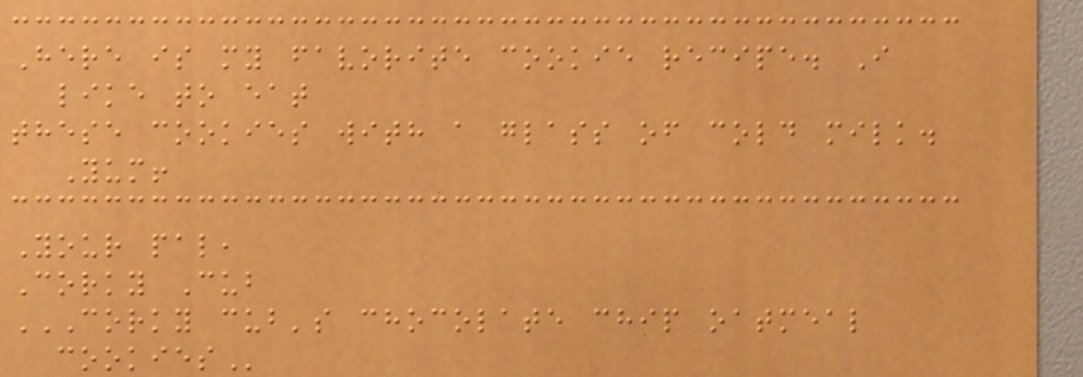Here is my favorite cookie recipe. I
like to eat
these cookies with a glass of cold milk.
Yum!
Your pal,
Corky Cub
CORKY CUB'S CHOCOLATE CHIP OATMEAL
COOKIES
